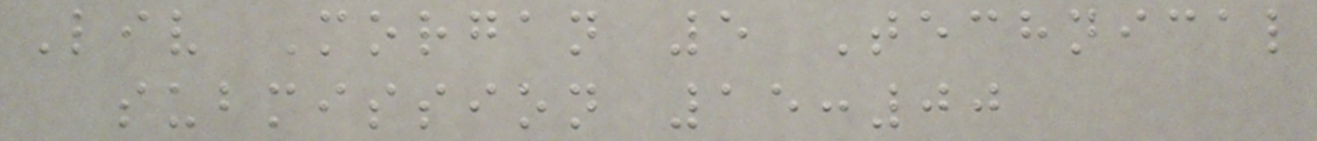Liv Morgan 5 Technical
submission 15:00
